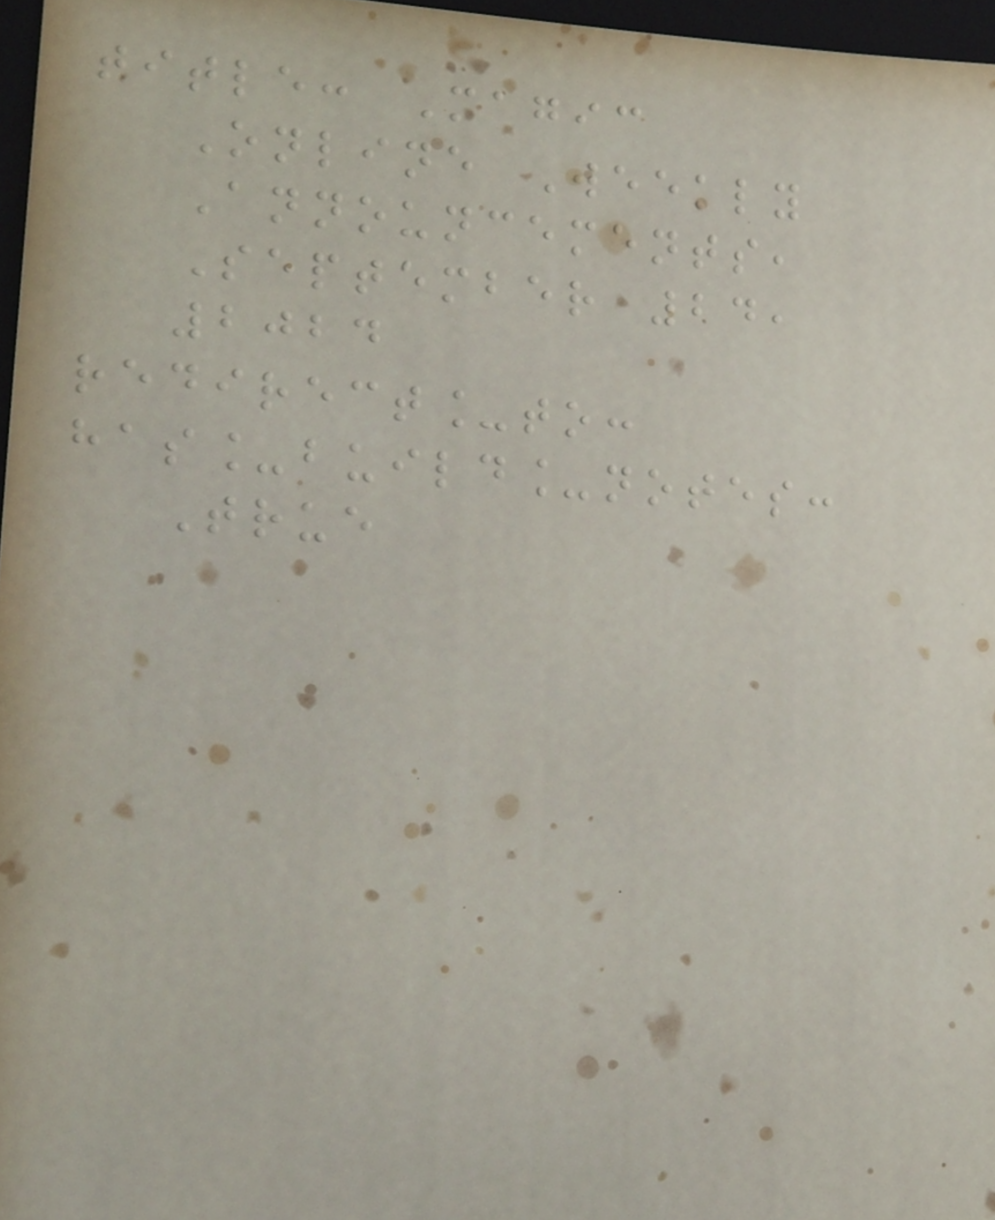title: Magic
Online Weekly
Announcements,
September 24,
2024
redirect_to:
has_build_notes:
True
